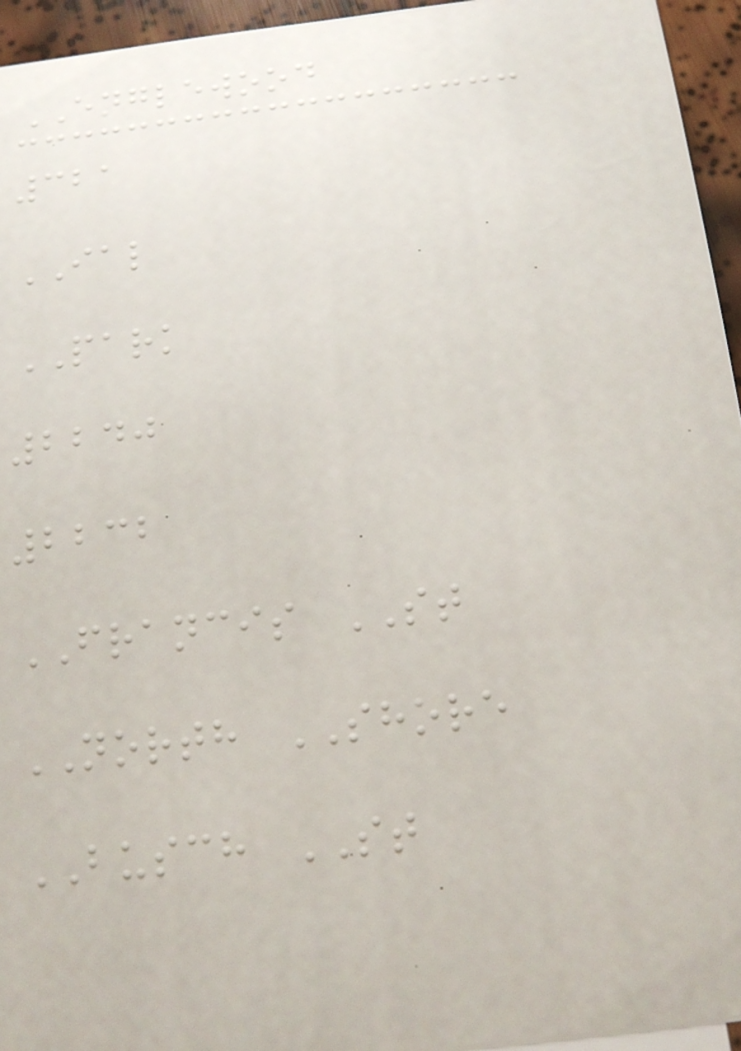ENGLEWOOD
321
IAL
PARK
2240
2232
FRANCIS ST
NORTH SHORE
BUSCH ST
